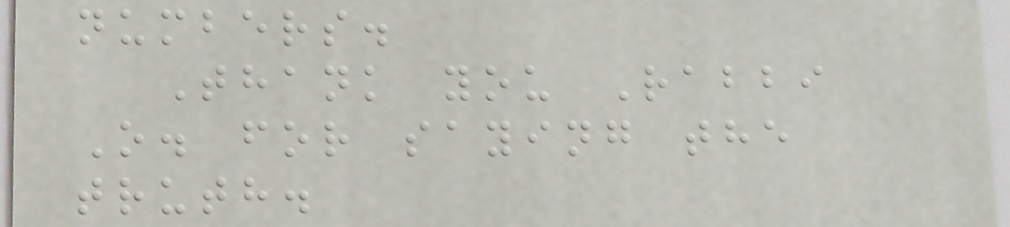numbers.
Thank you Rabbi
O. for saying the
truth.
